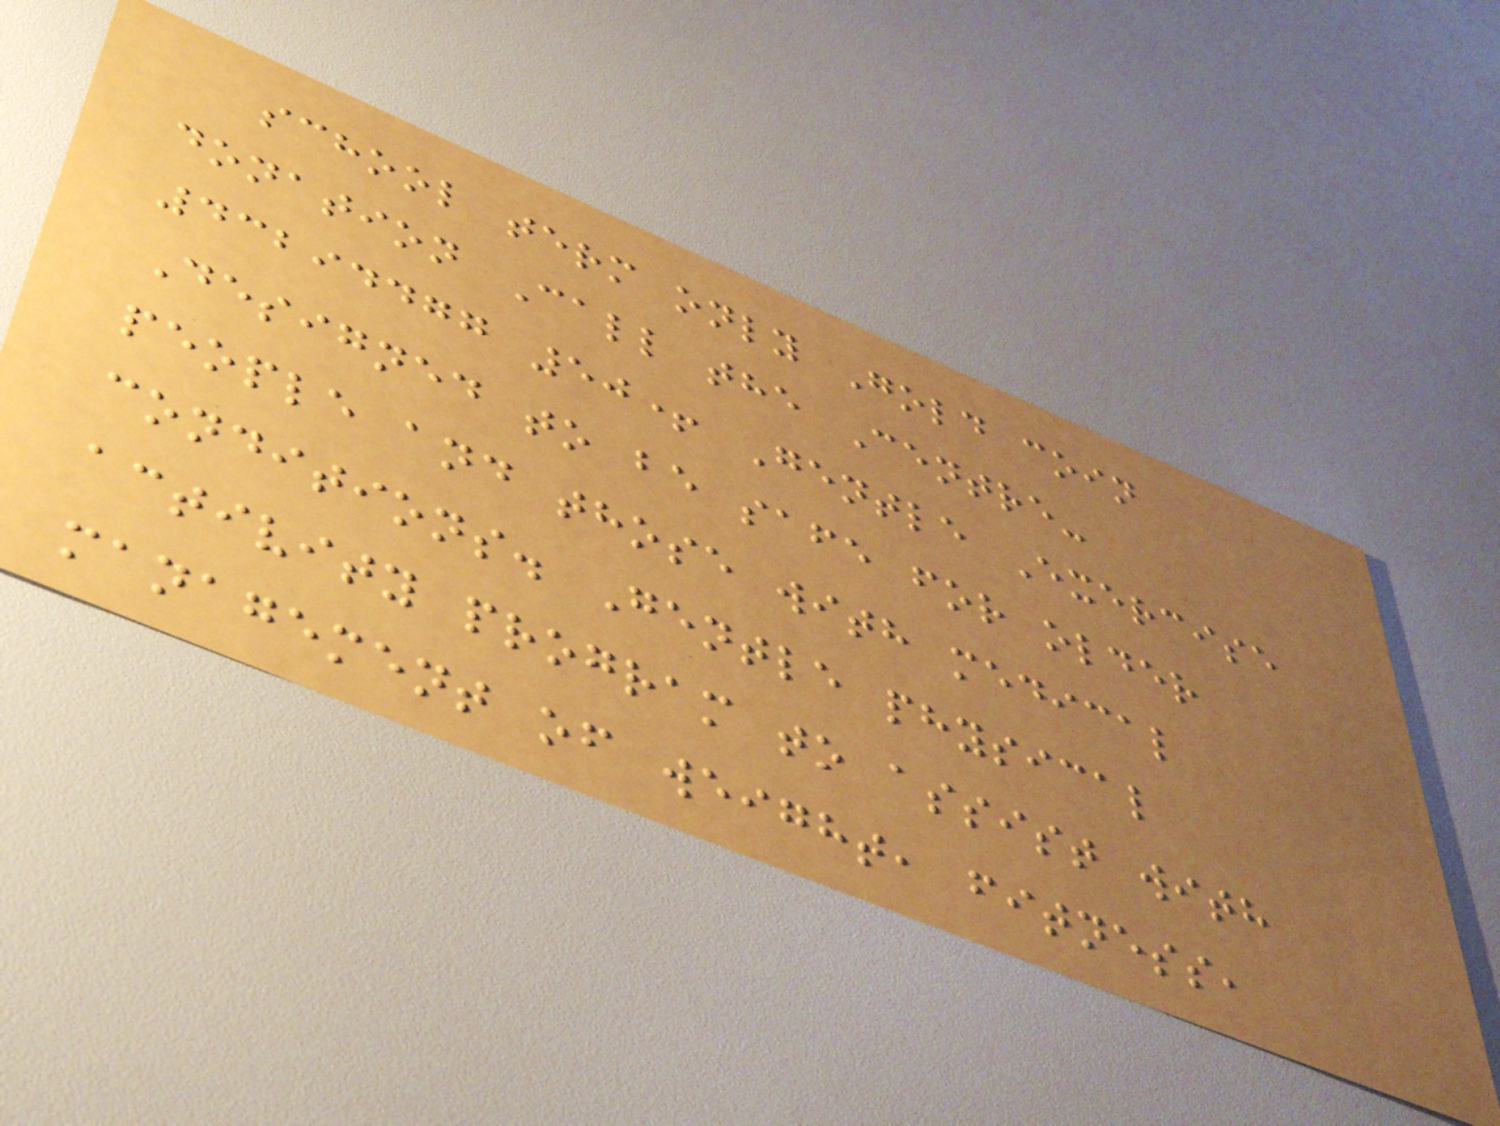school term only Gold coin
donation Call the Centre-
43294477 50+ Gentle Exercise
Designed to be safe for older
people and those with medical
conditions. Gentle physical
activity program to assist with
management of weight, fitness,
